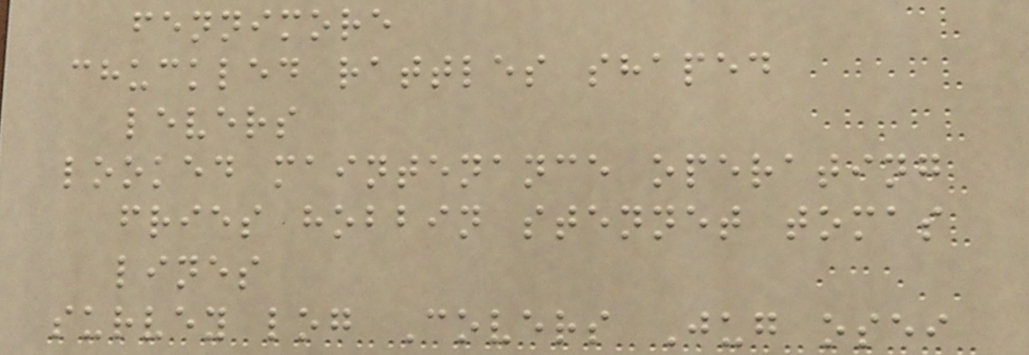fennimore
chuckled rattles shaped
levers
looked maintenance operating
fries hobbin stennet tomas
lines
survey log Covers Jug osei
